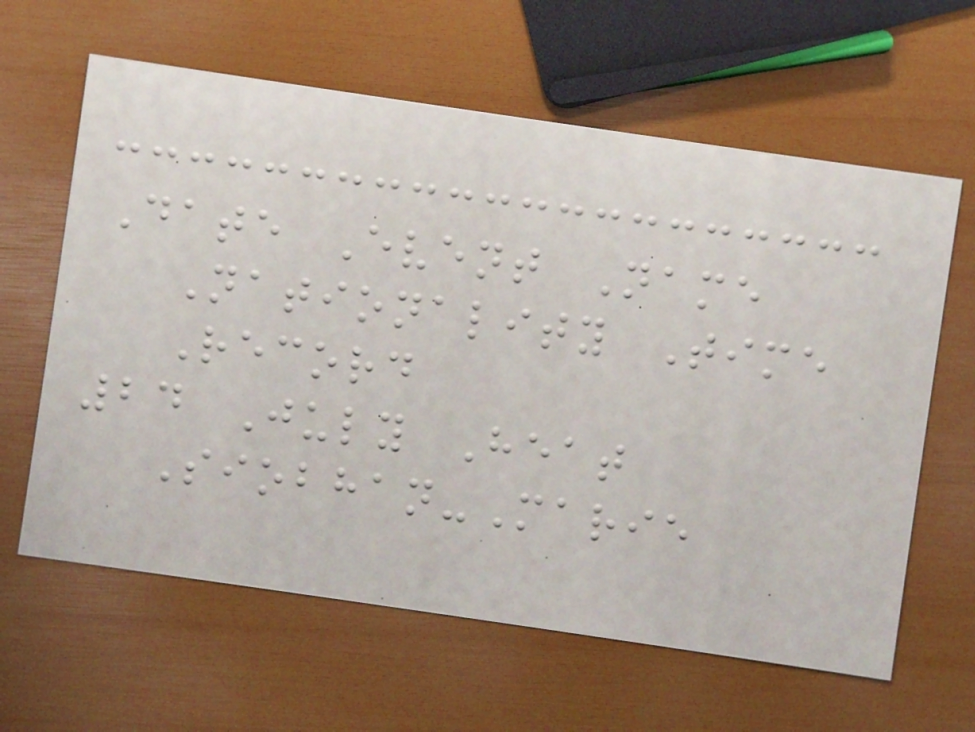Date Event Name
Nationality Time
Record
24 July Heat
Siobhan-Marie
